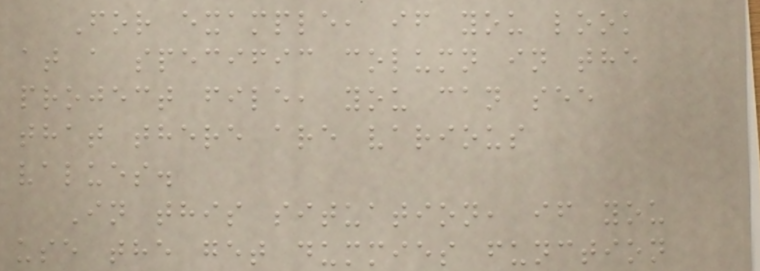For example, if you look
at a specific column in the
project file, you can see
that there are various
values.
In this situation, if you
use the get dummies function
